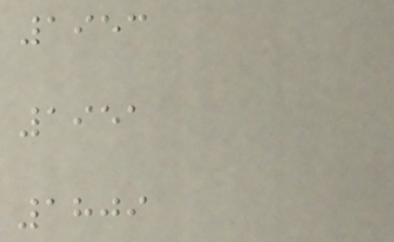1953
1951
1809
